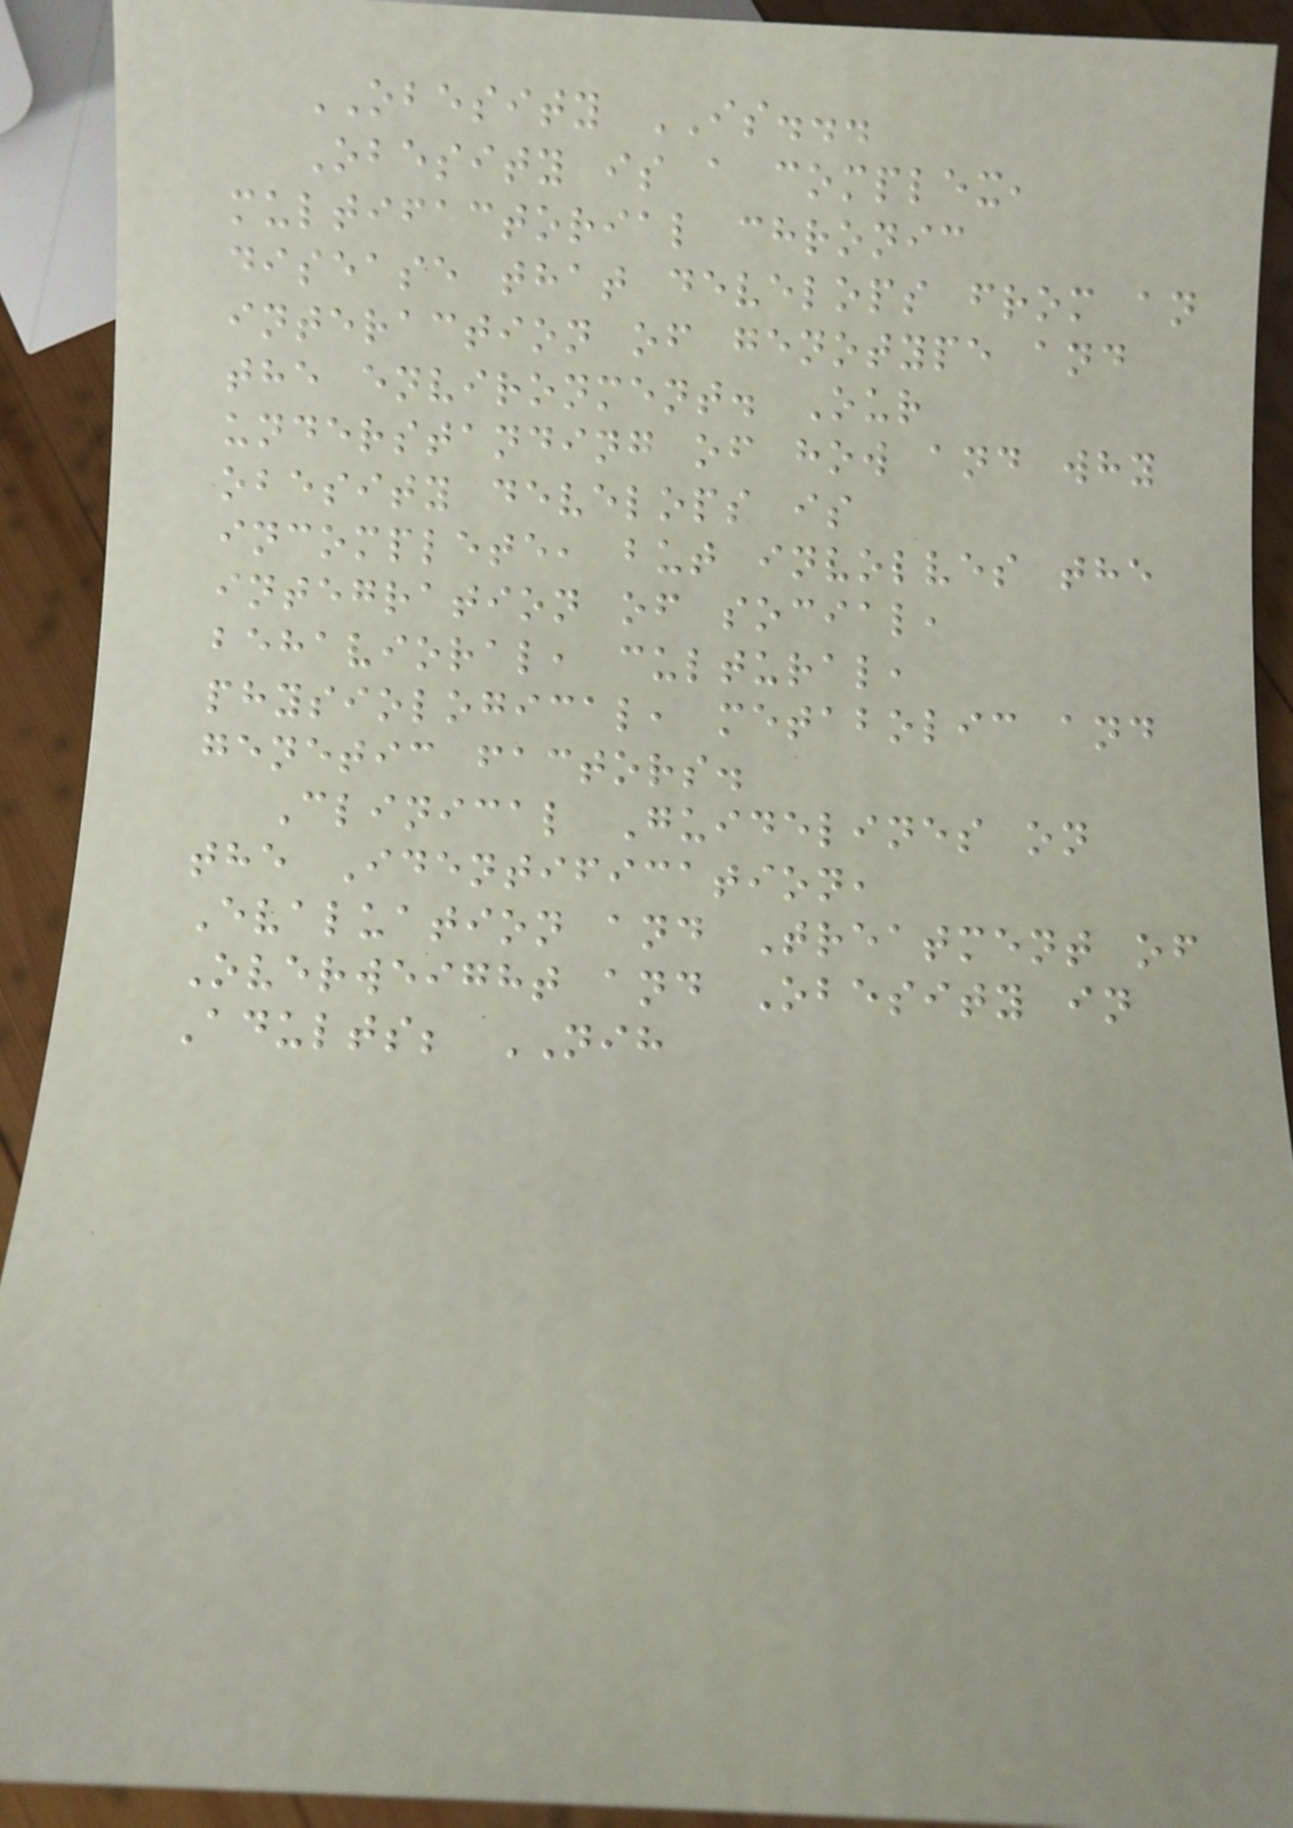OBESITY IS...
Obesity is a complex,
multifactorial chronic
disease that develops from an
interaction of genotype and
the environment. Our
understanding of how and why
obesity develops is
incomplete, but involves the
integration of social,
behavioral, cultural,
physiological, metabolic and
genetic factors.
Clinical Guidelines on
the Identification,
Evaluation and Treatment of
Overweight and Obesity in
Adults; NIH
